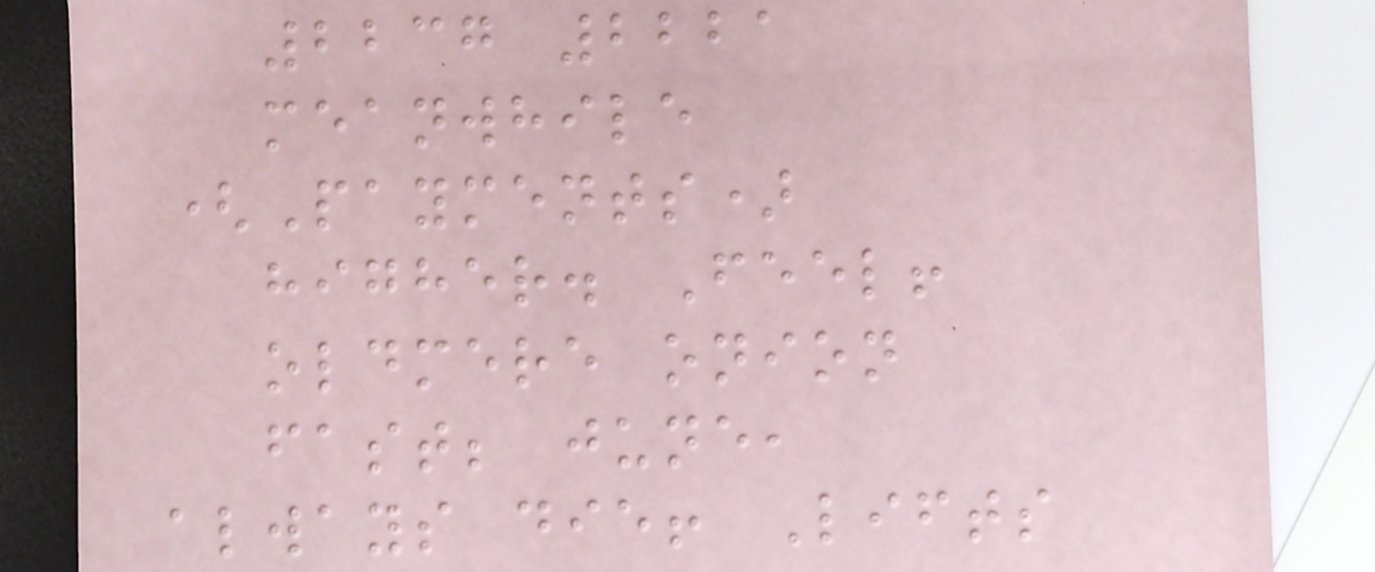2237 2221
meanwhile
(Payments)
higher. Feel!
oldmere onion
fast; june,
always die! Lifts
